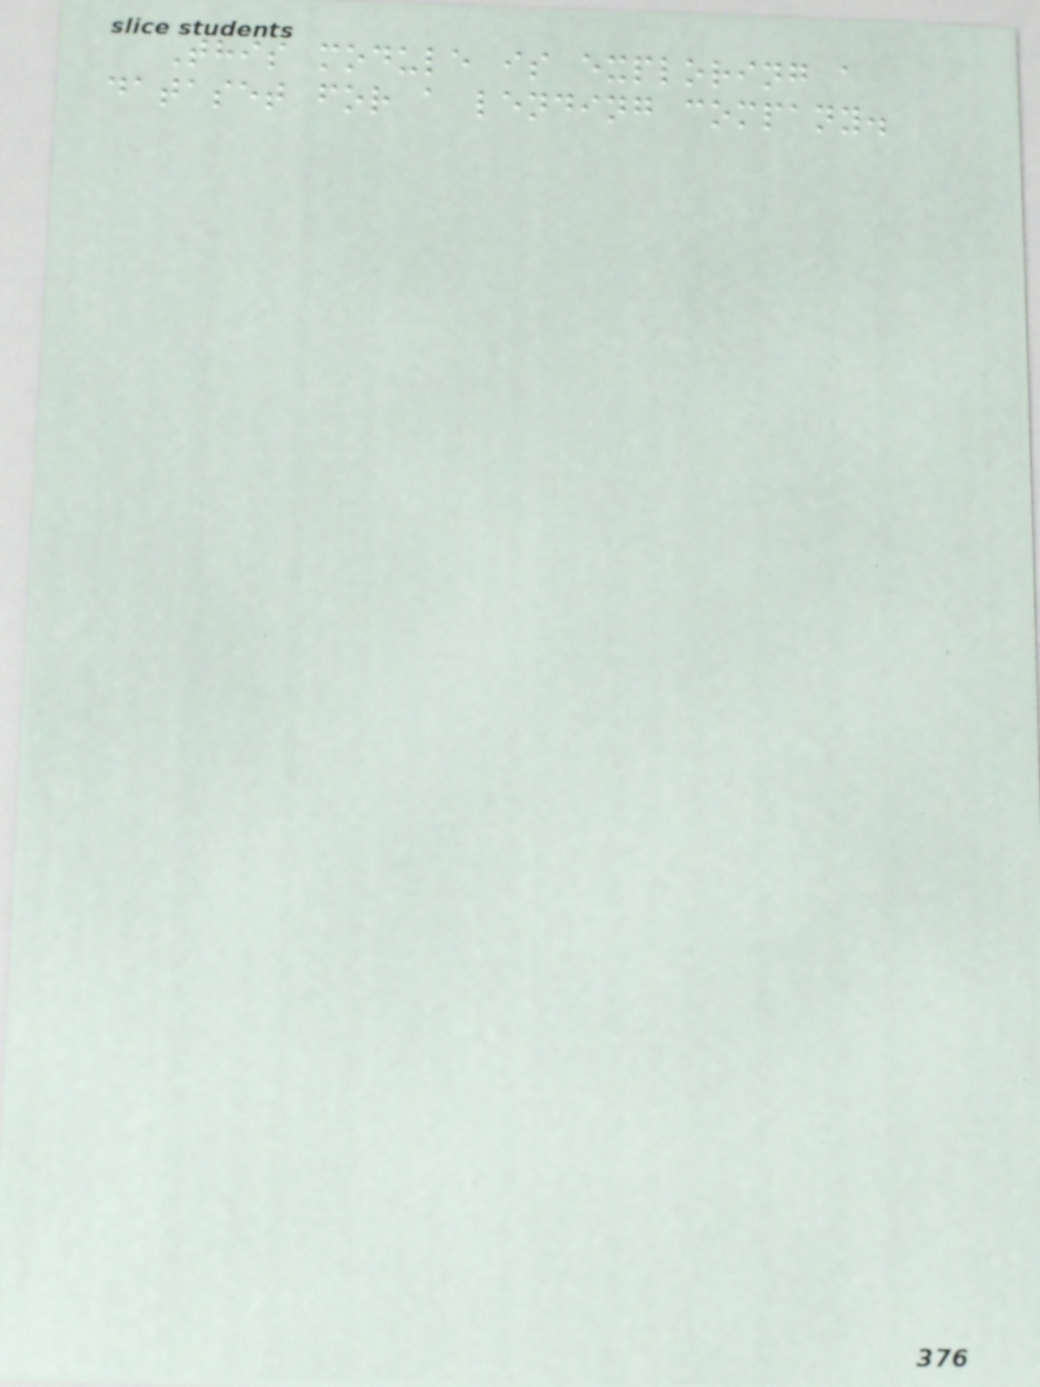This module is exploring a
dataset for a lending company.
